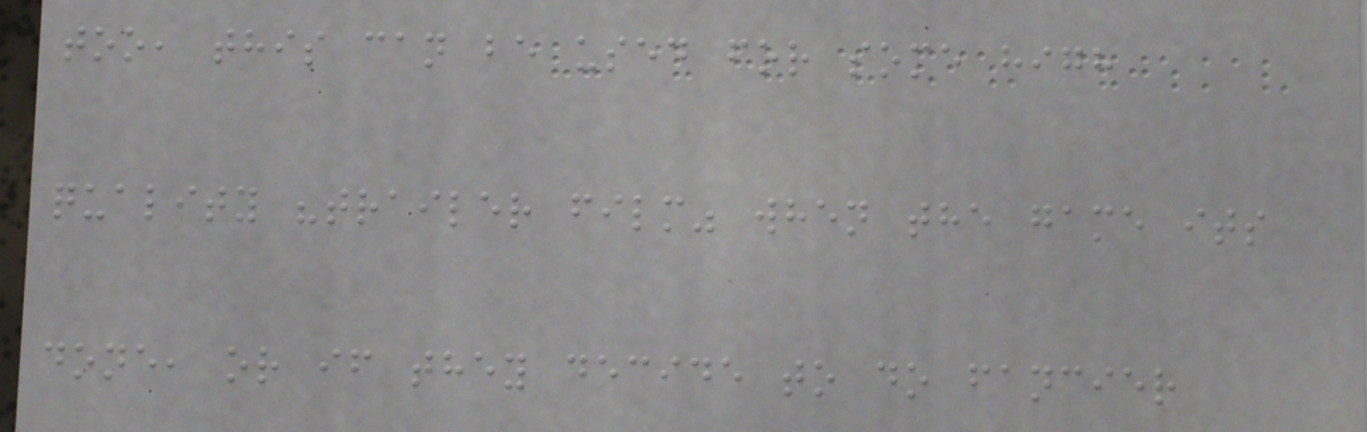too, this can be used for some high
quality "trailer film" when the game its
done, or if they decide to do fancier
